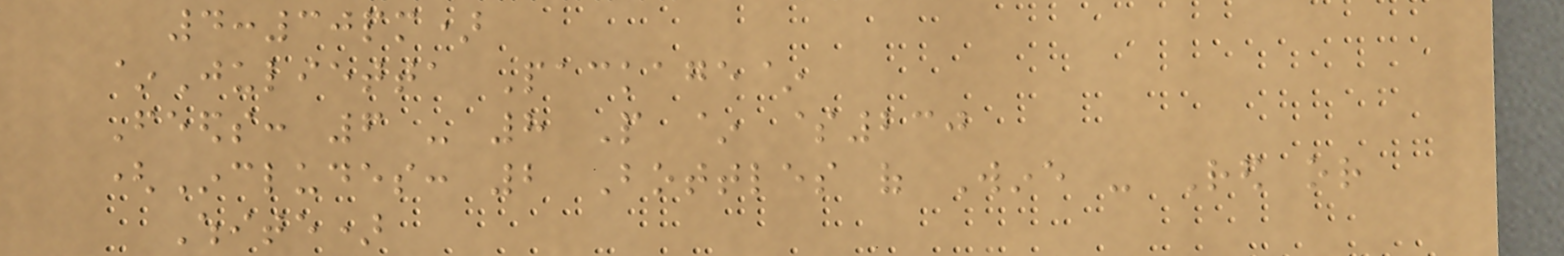4:30pm)
~Julietta Package~
Feeds: 6 - 8 People ~ $230
(Includes: 2 Bottles of Wine - Red or
White)
